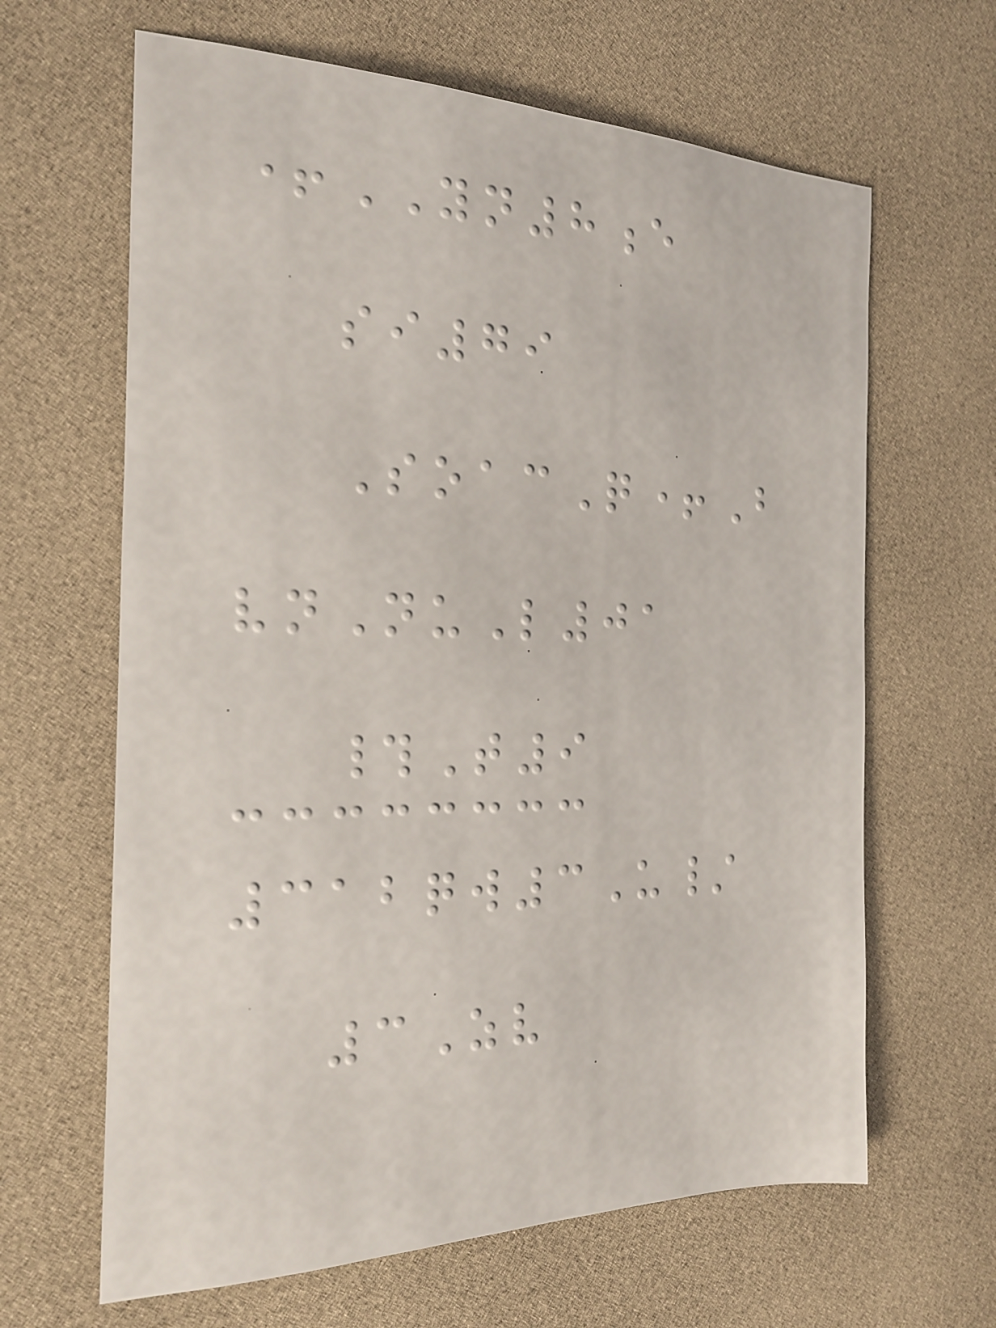+YN8e
si79
SoacQ+B
vnNuL01
#T9
312qw3U/
3Zv
